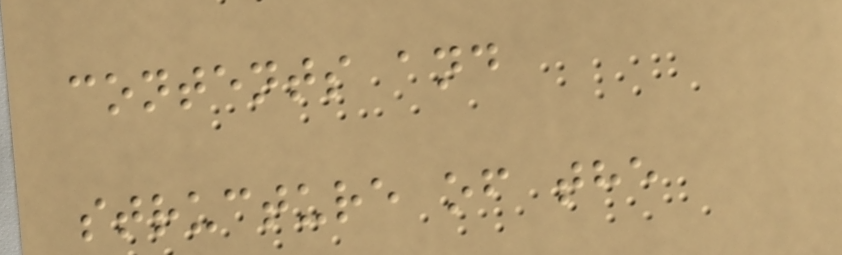contents and
structure of the
